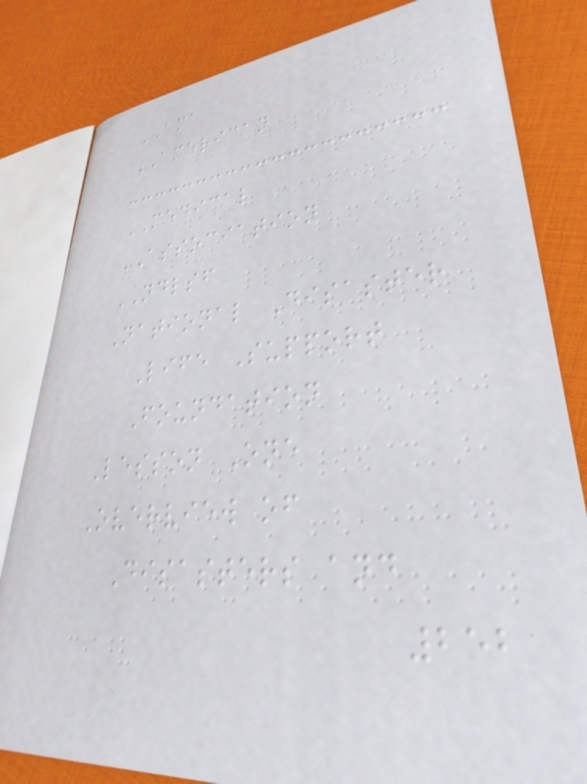AMA
AMERICAN
MEDICAL
ASSOCIATION
NDLSF
National Disaster
Life Support
Foundation
Lesson One
Overview of
Disasters and
252
